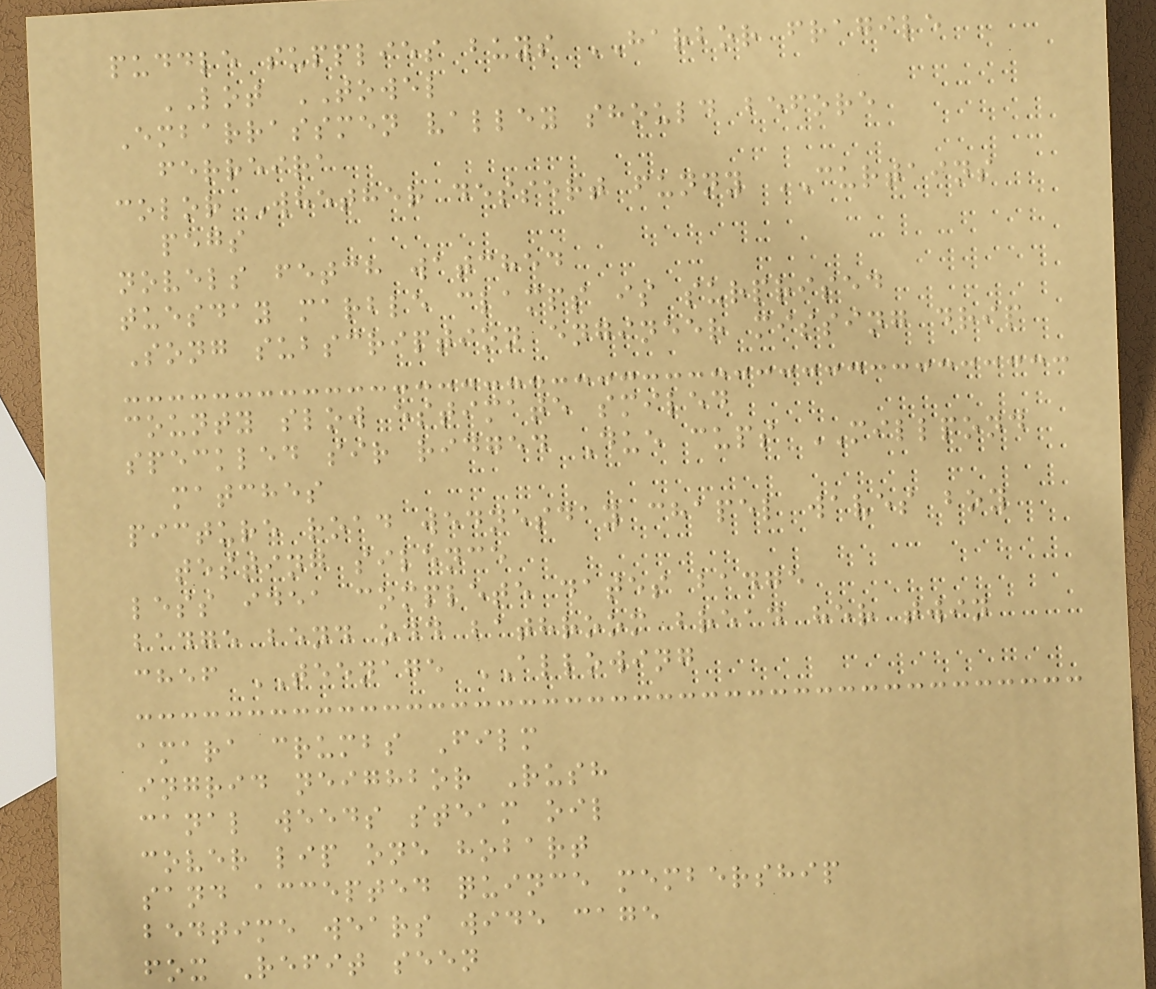puddle supplies buys HARBOR fragile
LOT TOWEL
Embarrassmen valley should before
ferreira
color Whether dessert funny CURTAINS
pegs
novels fetch watched
tuesday marble clamps is surprised
Song subscription engineer missing drip
county slow estimate smiled
speckled sir ridged Due cups MILLPOND
matches
picture road wednesday chapel waves boy
testing silence
less idea complete dates badge
badge bend odd bathroom bread her twin
chef TEENAGE ALLOWING
amara crumbs Film
ingrid neighbor Rush
canal weeds steam oil
cover lip one hobart
sand accepted quince membership
bedtime wears wide cage
fox Refit seen
